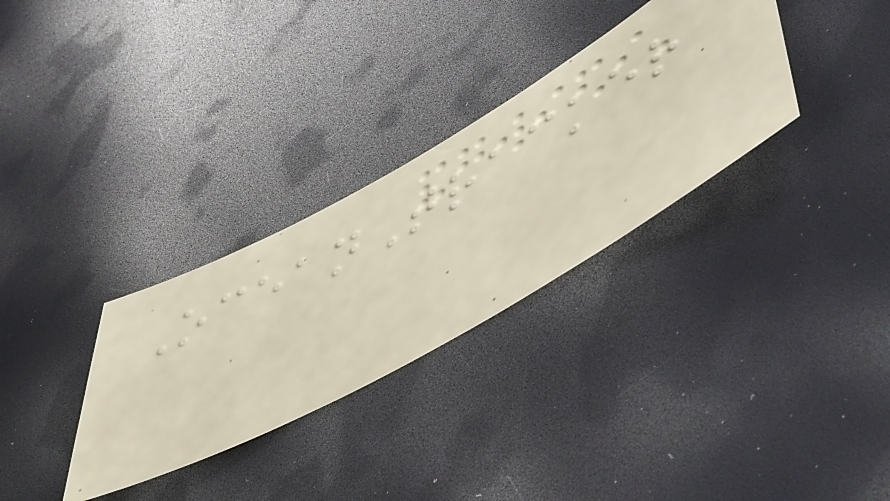OceanTracker
